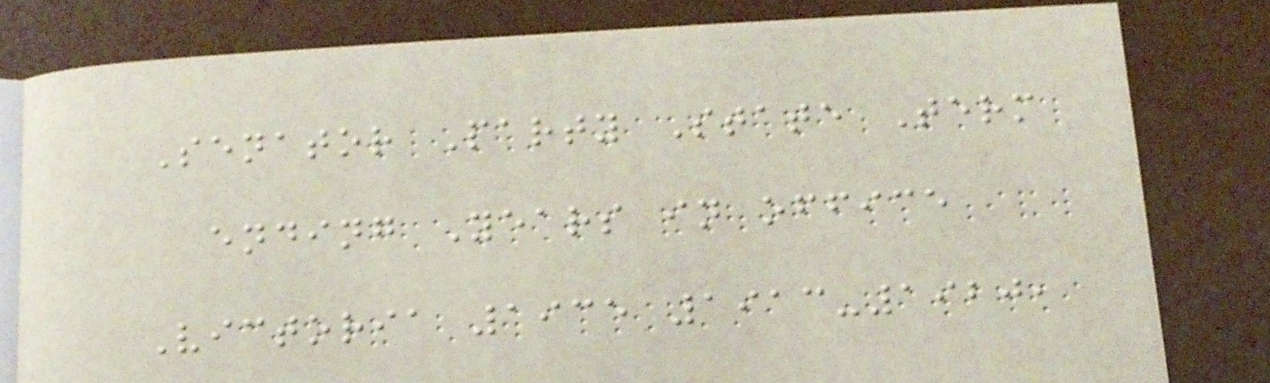Senator Party State Term
ending Years in office
Victoria 1935 1913-1920,
